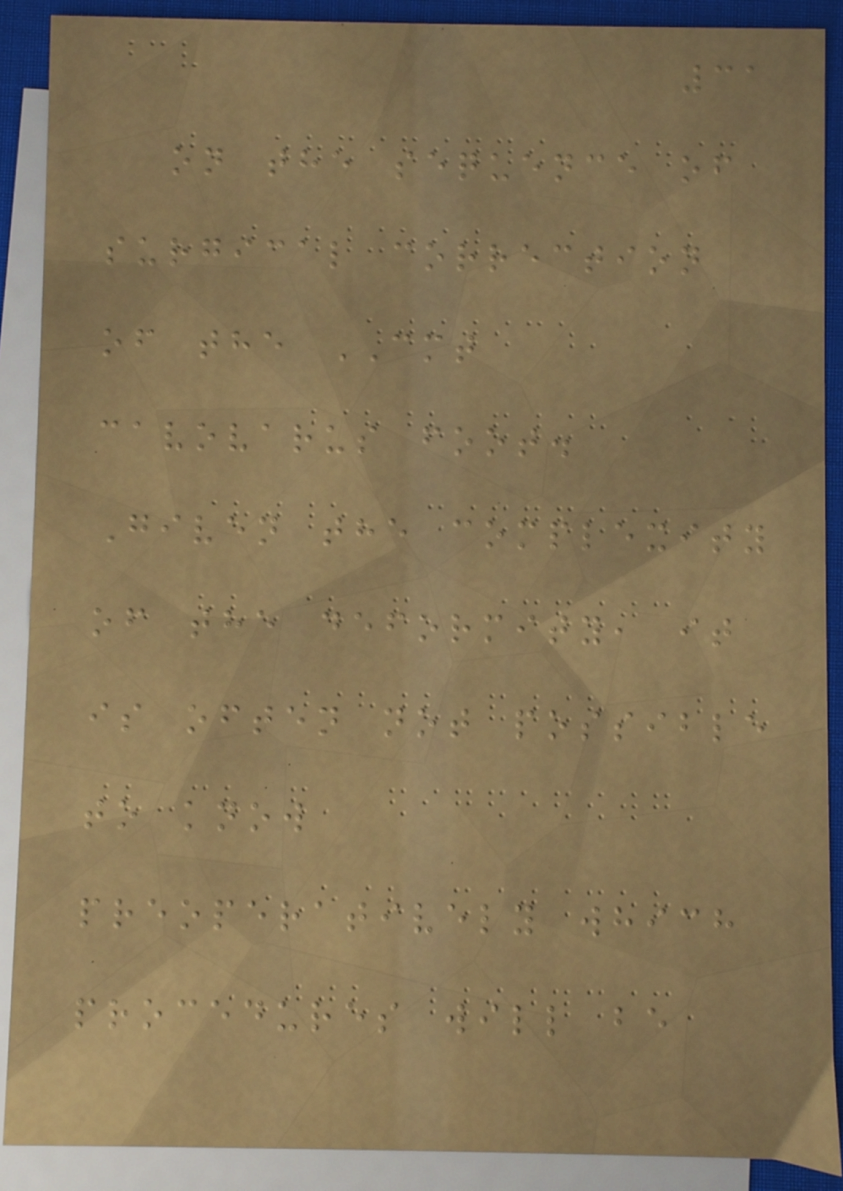31
on the sequence of
surgical correction
of the CMT
cavovarus foot.
Given the complexity
of the deformity, it
is often not possible
to know
preoperatively which
procedures will be
